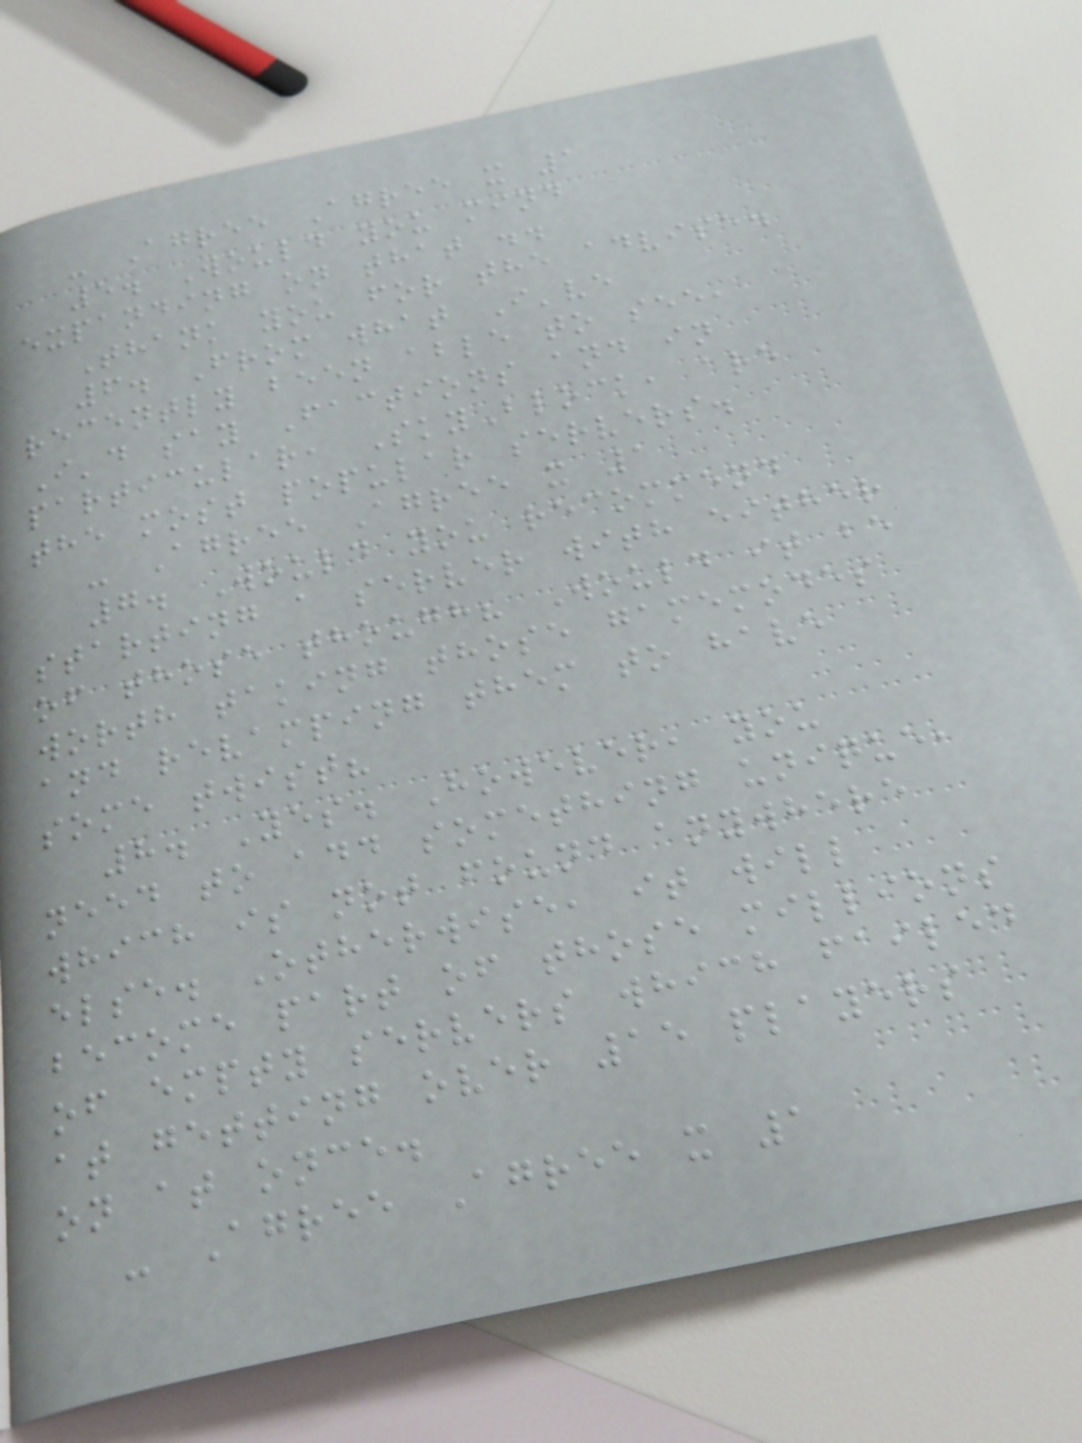- Agree Agree x 1
5. Would you mind
expanding on that ..
Thank you for the advise.
6. From what I've
recently been able to see,
I'd say Factions and in
particular, SkyBlock, are
the most popular servers.
- Agree Agree x 1
7. Would you recommend
starting a server with either
of those though? Would it be
worth taking those gamemodes
and revamping them to have
some twist?
8. Yes. However, you
need to add something unique,
which is not found anywhere
else. Otherwise, it will
become part of those millions
of empty servers which failed
at getting over 15 players
on at once.
- Agree Agree x 1
